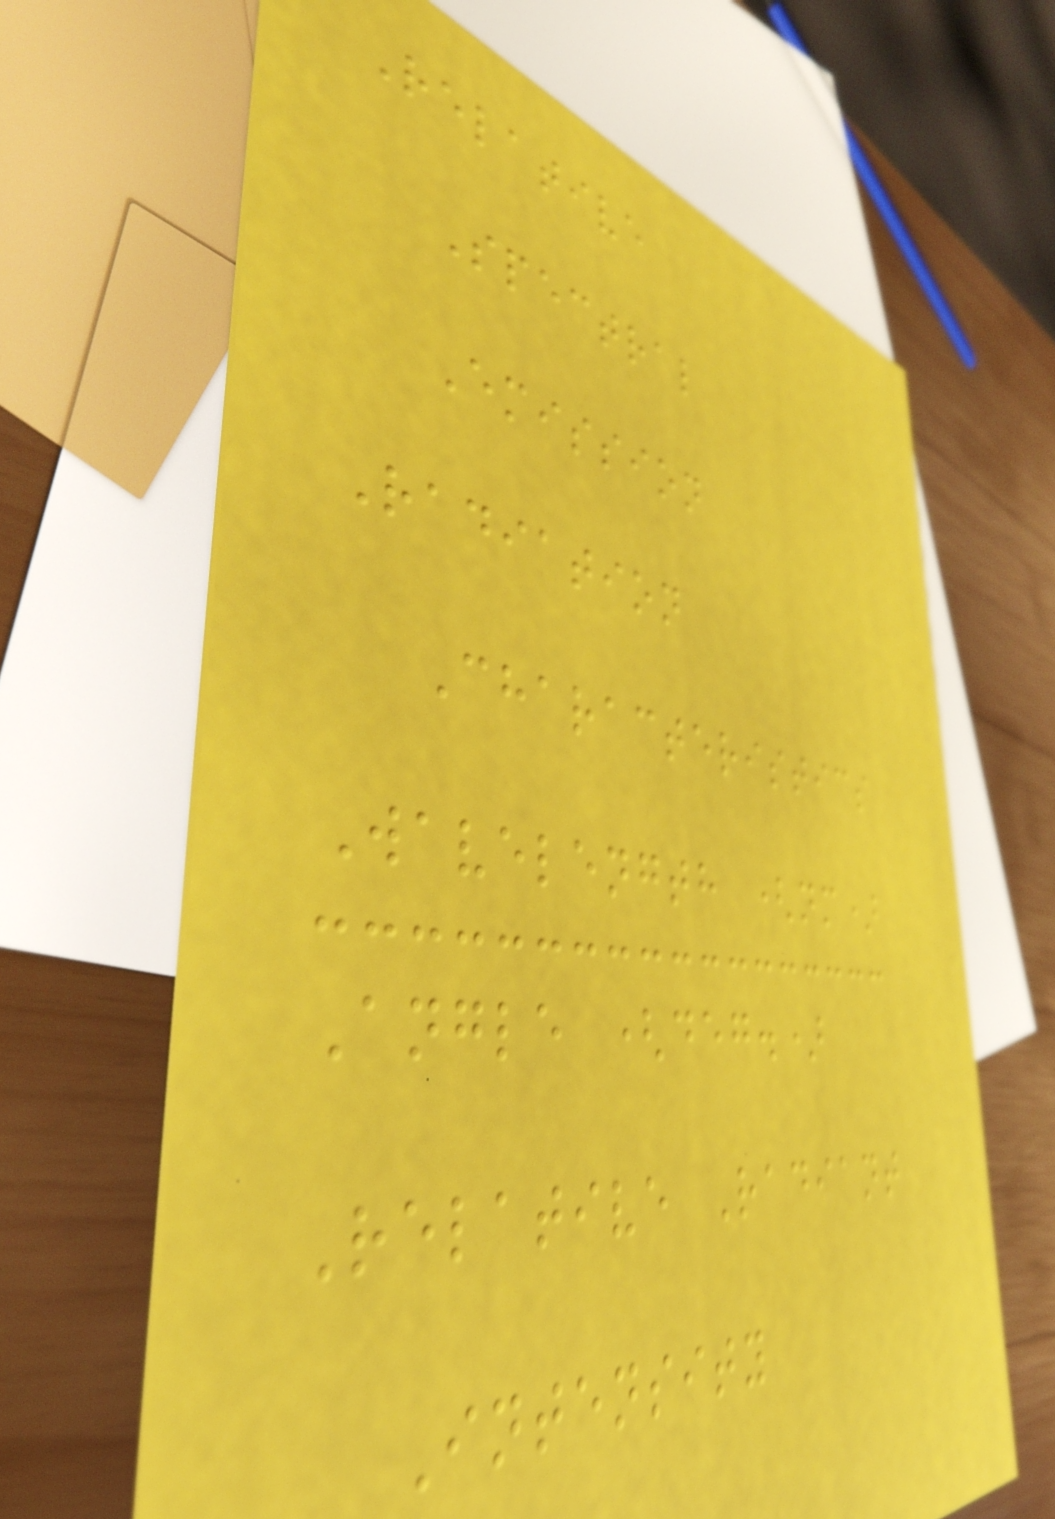Relative
Spectral
Emission
Radiation
Characteristics
Wavelength (nm)
Angle (deg.)
Relative Radiant
Intensity
